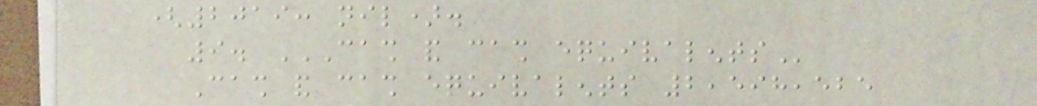(2019: nil).
9. CASH AND CASH EQUIVALENTS
Cash and cash equivalents 2,598,525
